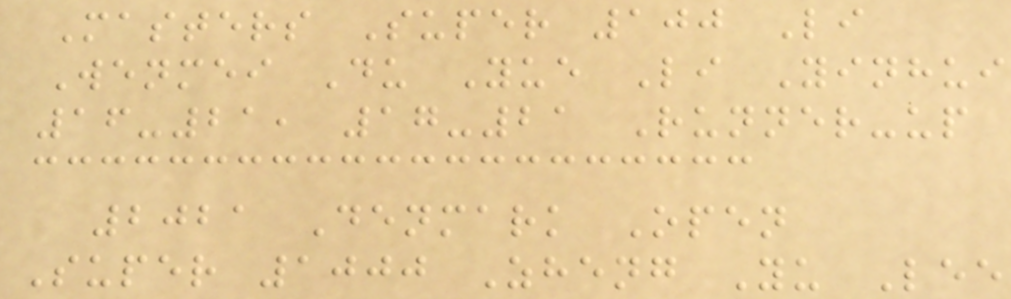Masters Super 100 Li
Wenmei Du Yue Li Yinhui
16-21, 17-21 Runner-up
2021 Denmark Open
Super 1000 Zheng Yu Lee
